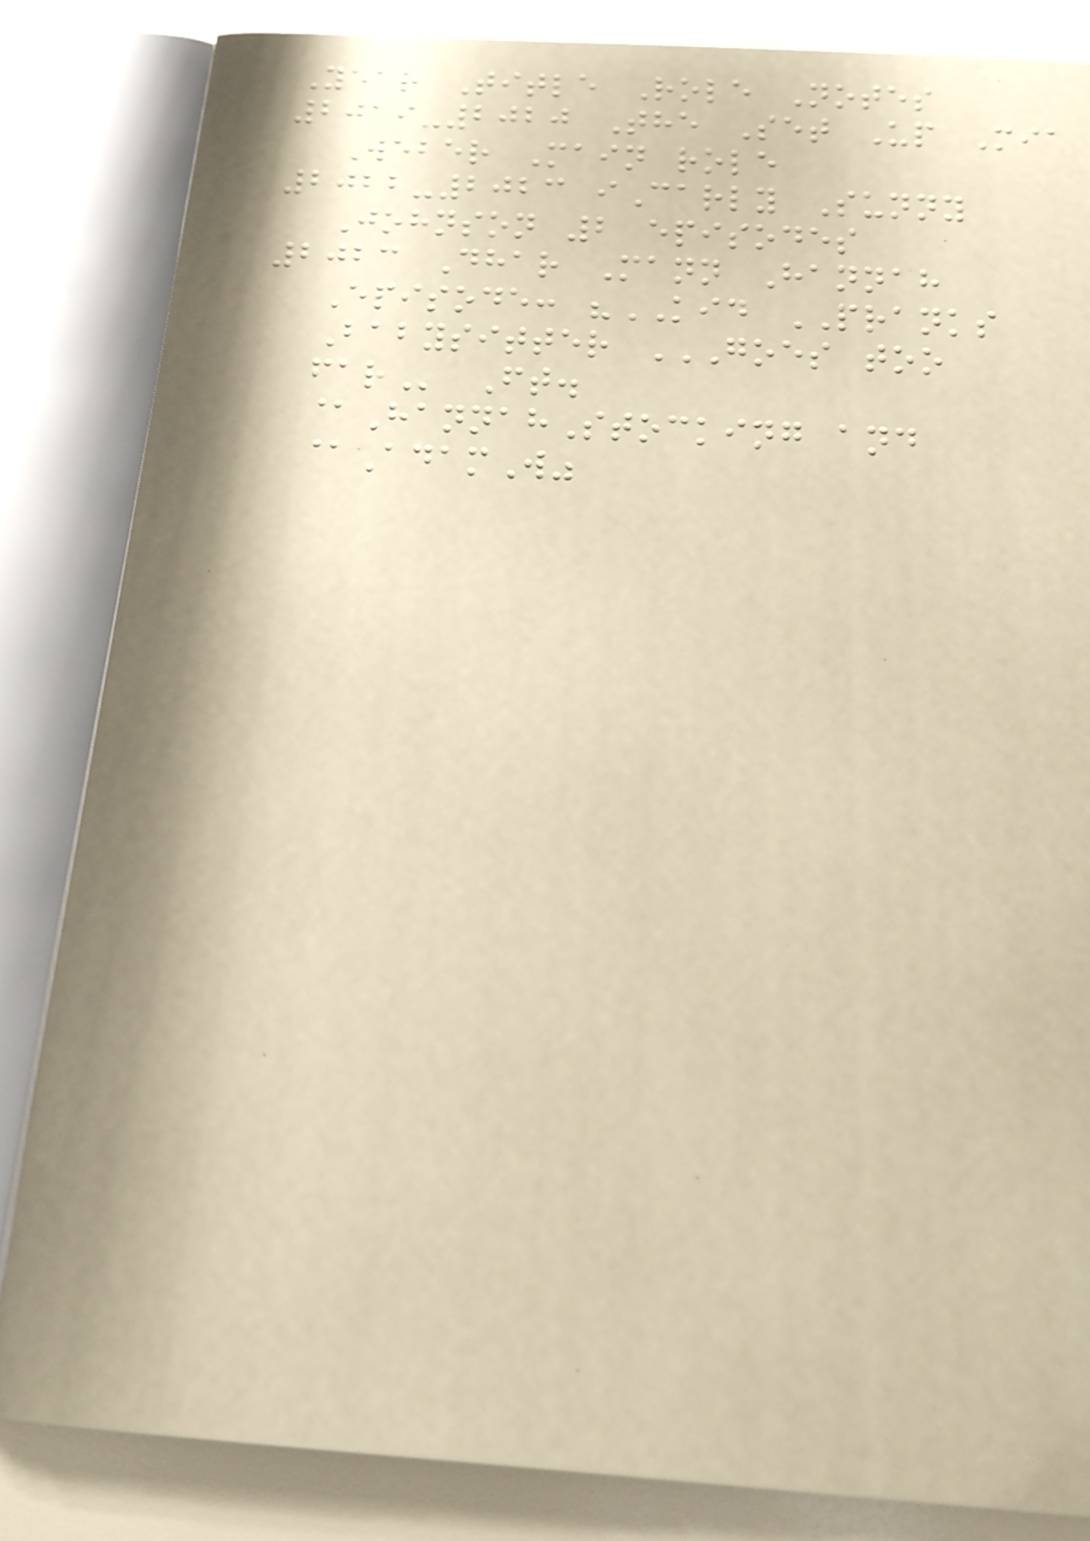Year Title Role Notes
2019-2020 The Set Up Mia
Weber Main role
2022-2023 iCarly Sunny
Johnson 2 episodes
2023 Dhar Mann Hannah
Episode: "KID PRANKS
Babysitter GOES TOO
FAR Ft.
@HannahStocking and
@AdamW"
